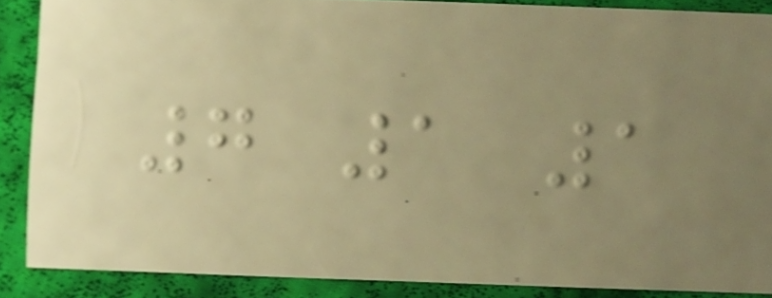7 1 1
